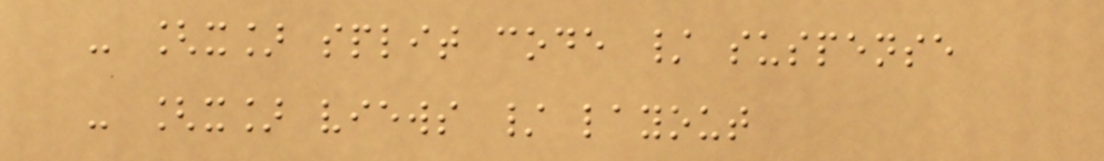- [x] split code / suspense
- [x] views / layout
